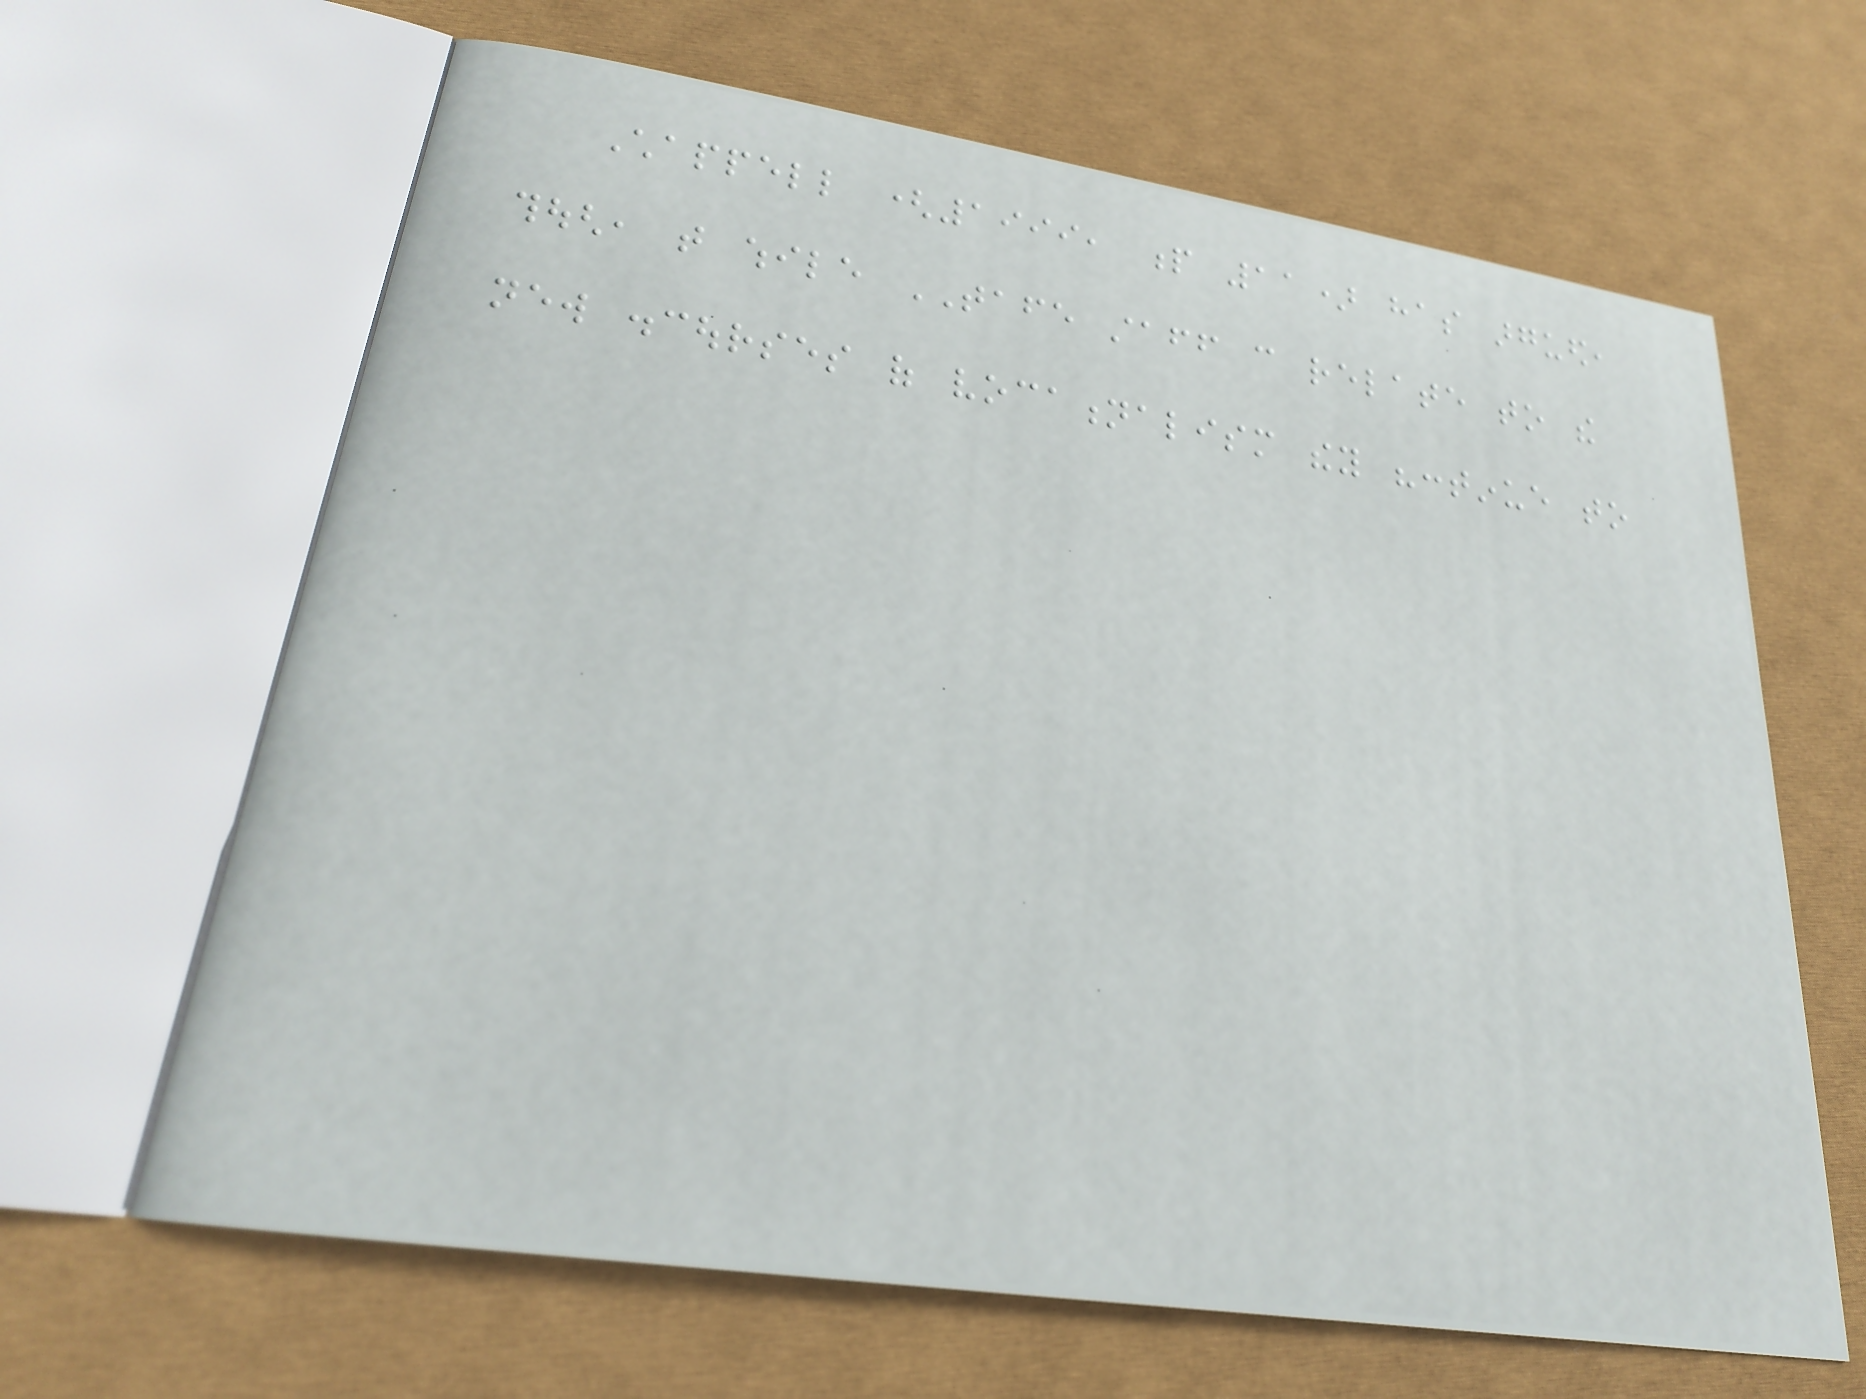Chappell (1999, p 11) has argued,
though, that while TAFE staff can relate to the
new discourses of vocationalism they "continue to
